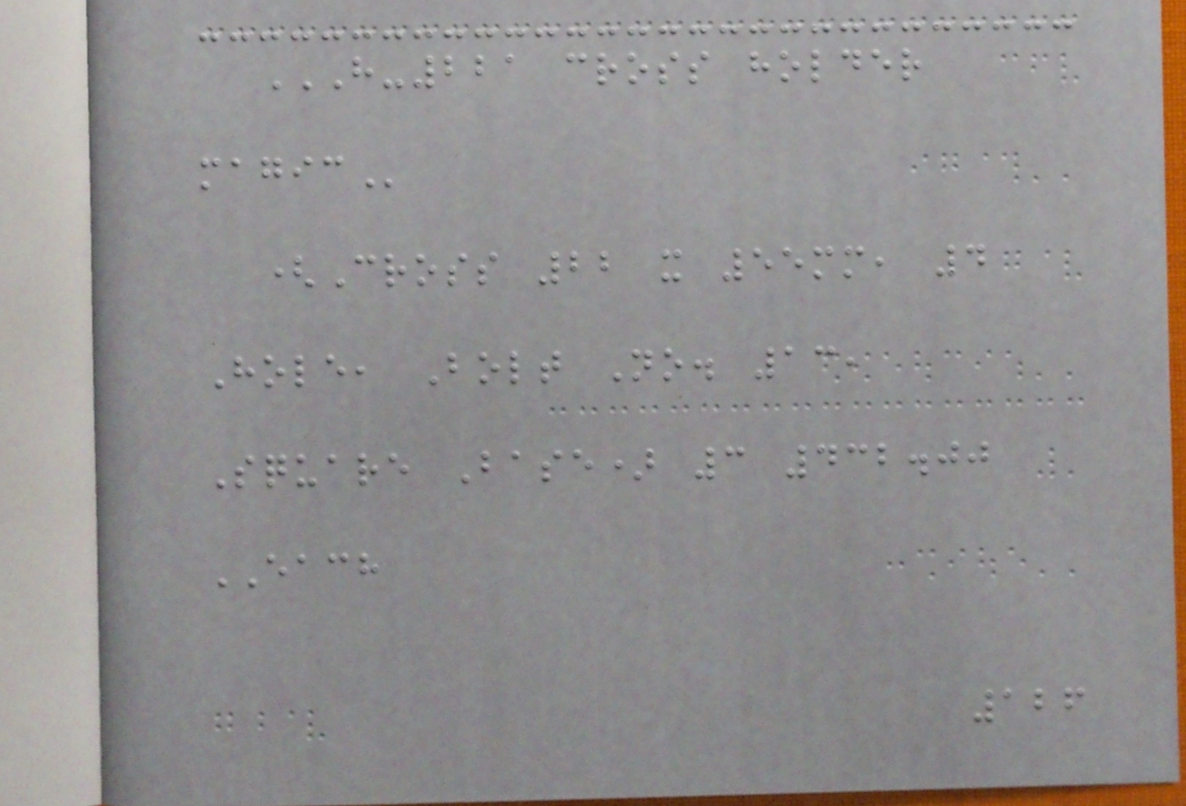H-221 CROSS HOLDER
MAGIC
(Cross 22 x 55mm, 4
Hole, Bolt No. 13,
Square Base) 3 432.00
EACH
126
